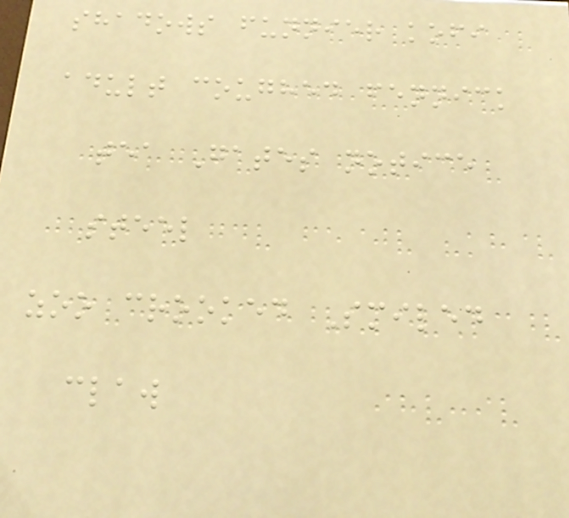shadows funnier kofi
adult coughed fennick
tea Gates notice
steel
zoo crooked Smiled
claw
